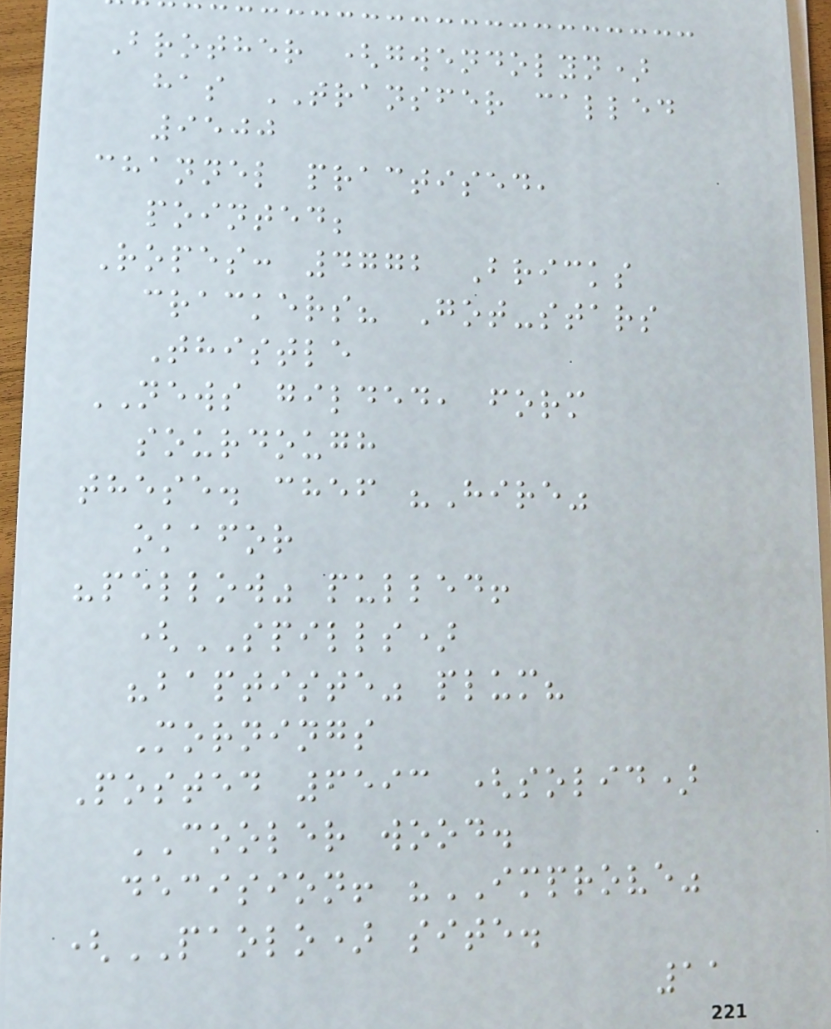Brother (gwendolyn)
has TRANSFER called
9500
channel practised,
pointed;
Ropes: 4772 Bricks
crackers? Got-stars
Thistle
NEWS gilded, form
sourdough
these. chef "Hire"
okafor
"pellow" pulled!
(SPILLS)
"baptiste" plum?
Mornings
Posted 6593 (solid)
COOLER wood.
decision! "IMPROVE"
(PAOLO) site.
11
